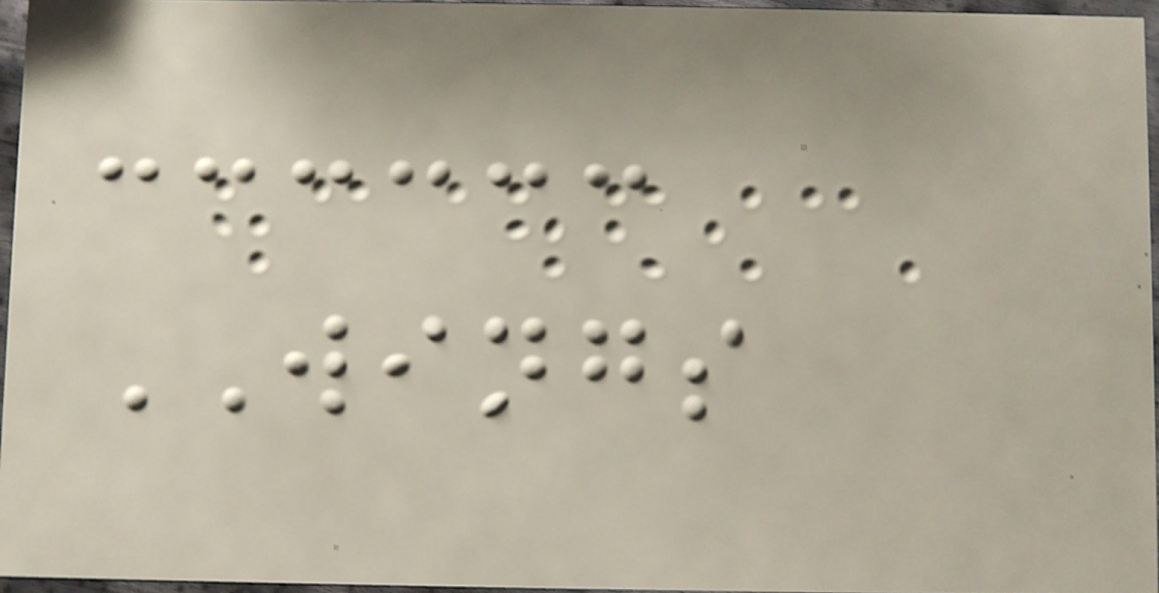WINGS
